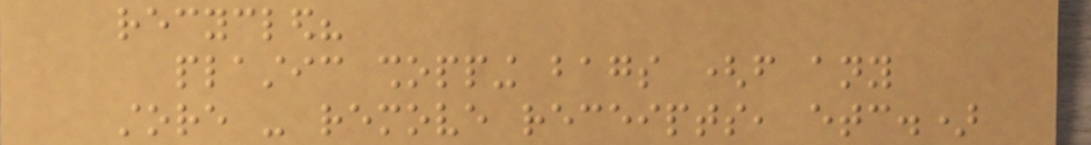recycled?
plastic shopping bags (from any
store - remove receipts, etc.)
